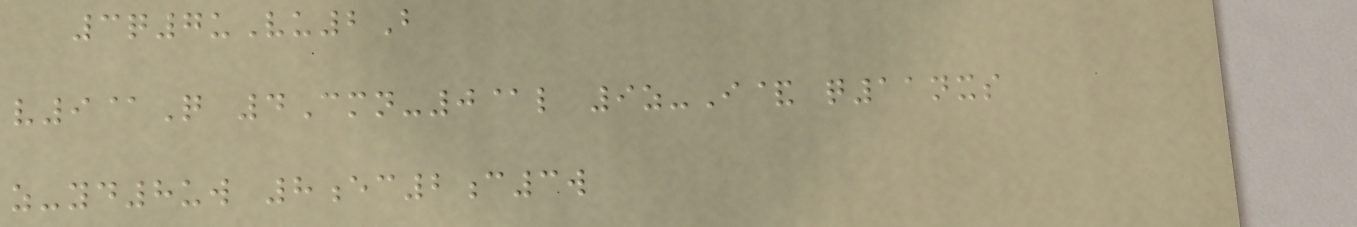3q7uVu2B
v9@Q 4Cmn-0@l 9z-I& q11nxs
z-yd8uw 8ec2c3w
